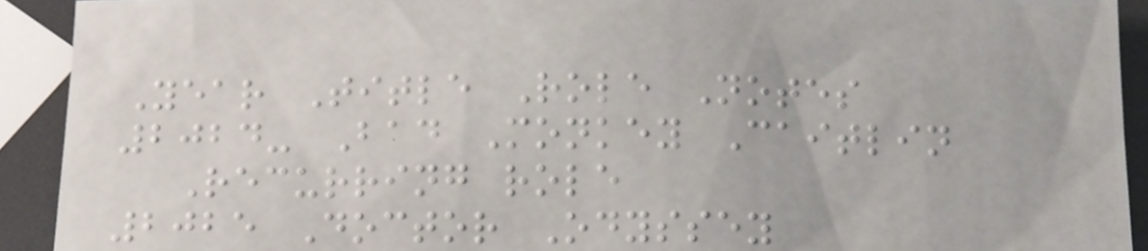Year Title Role Notes
2024- Bad Monkey Caitlin
Recurring role
2025 Doctor Odyssey
